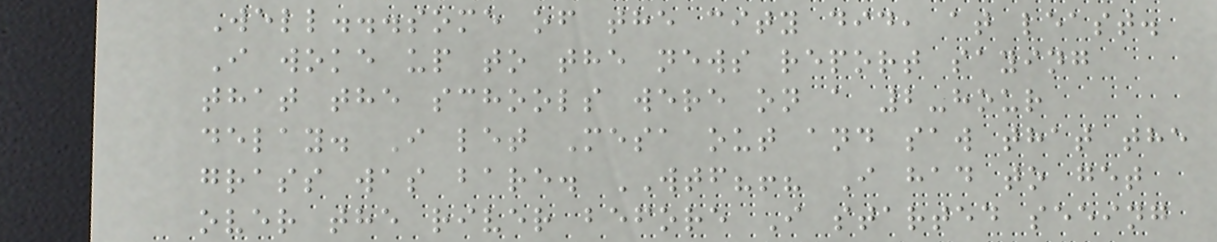Well...some of the city did, at least.
I woke up to the news report saying
that the schools were on a 2-hour
delay. I let Mesa out and saw that the
grass was bare. WTF?!? I had to get
over the river before I started seeing
